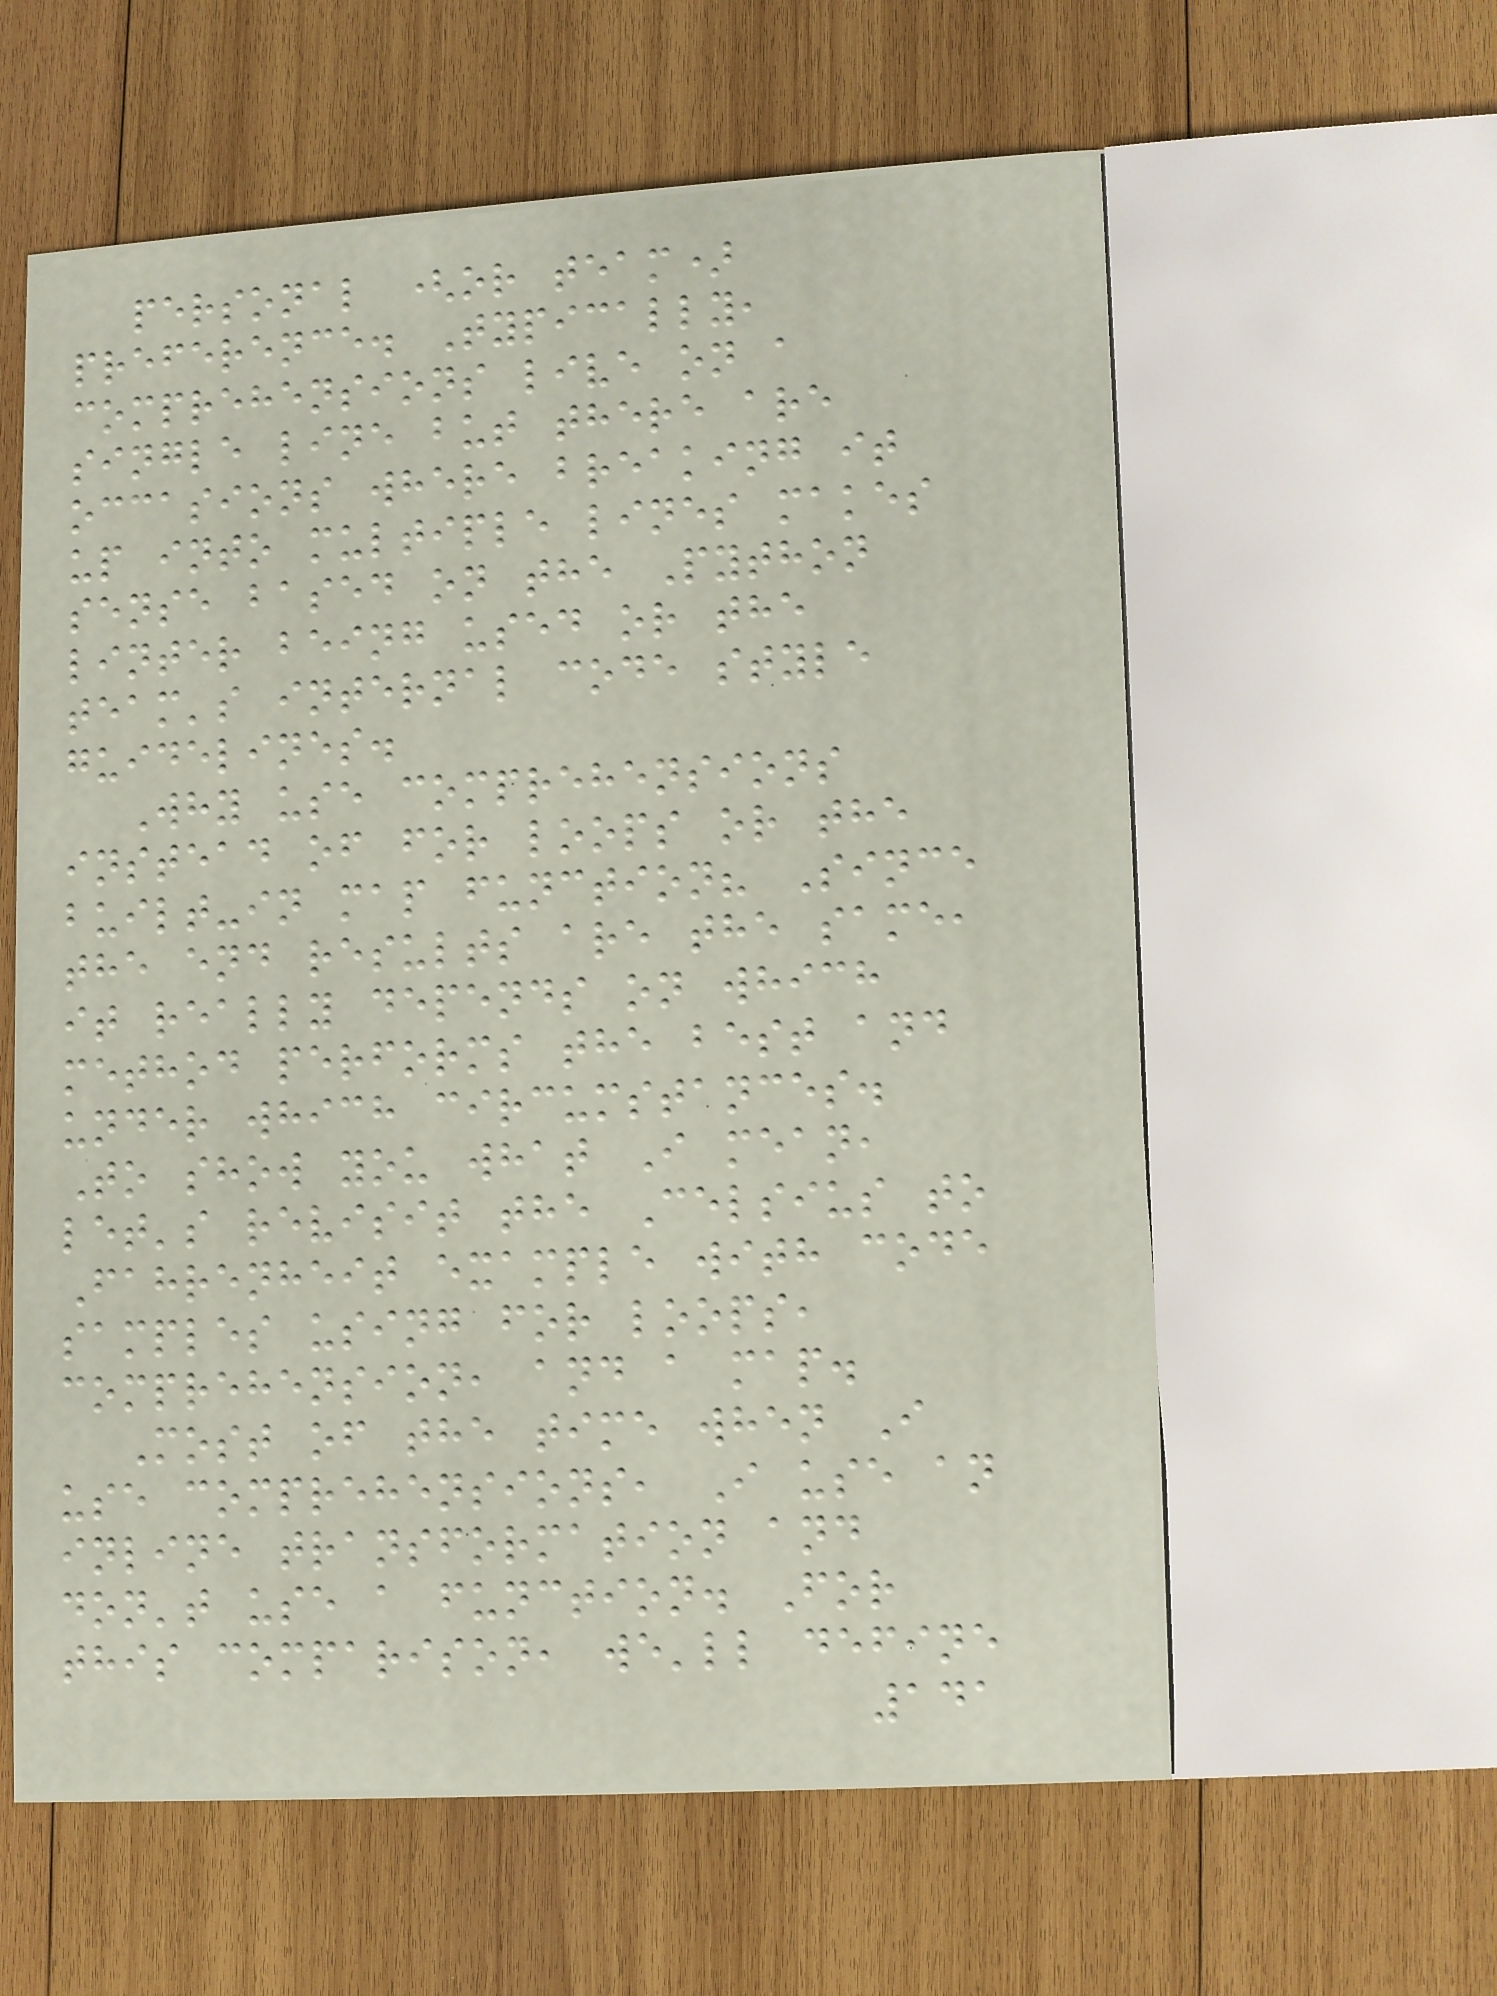personal (or team)
preference. Typically,
comprehensions live on a
single line but there are
occasions where breaking it
up into multiple lines makes
sense based on the Python
linter being used or the
team's internal code style
guidelines.
Why use comprehensions
instead of for loops or the
built-in map function? Since
the end results are the same,
it really depends on which
method performs the best and
under which circumstances.
To show you what I mean,
let's revisit the Celsius to
Fahrenheit example with code
samples using for loops,
comprehension, and a map.
Most of the time when I
use comprehensions, I use an
inline transformation and
don't use a function. For
this comparison, we'll define
141
